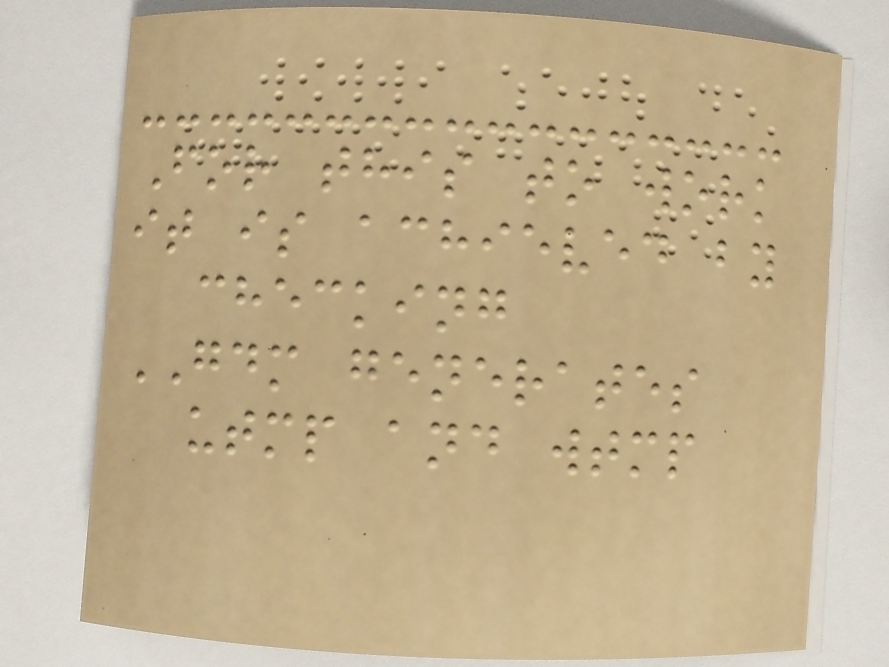For this to work
it is achieved by
checking
GDM generates
utmp and wtmp
